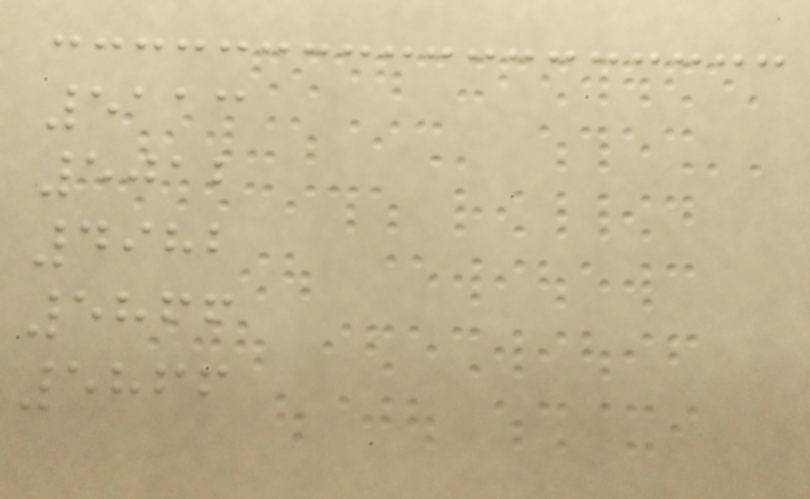5113
5012
4982
5866
5866
